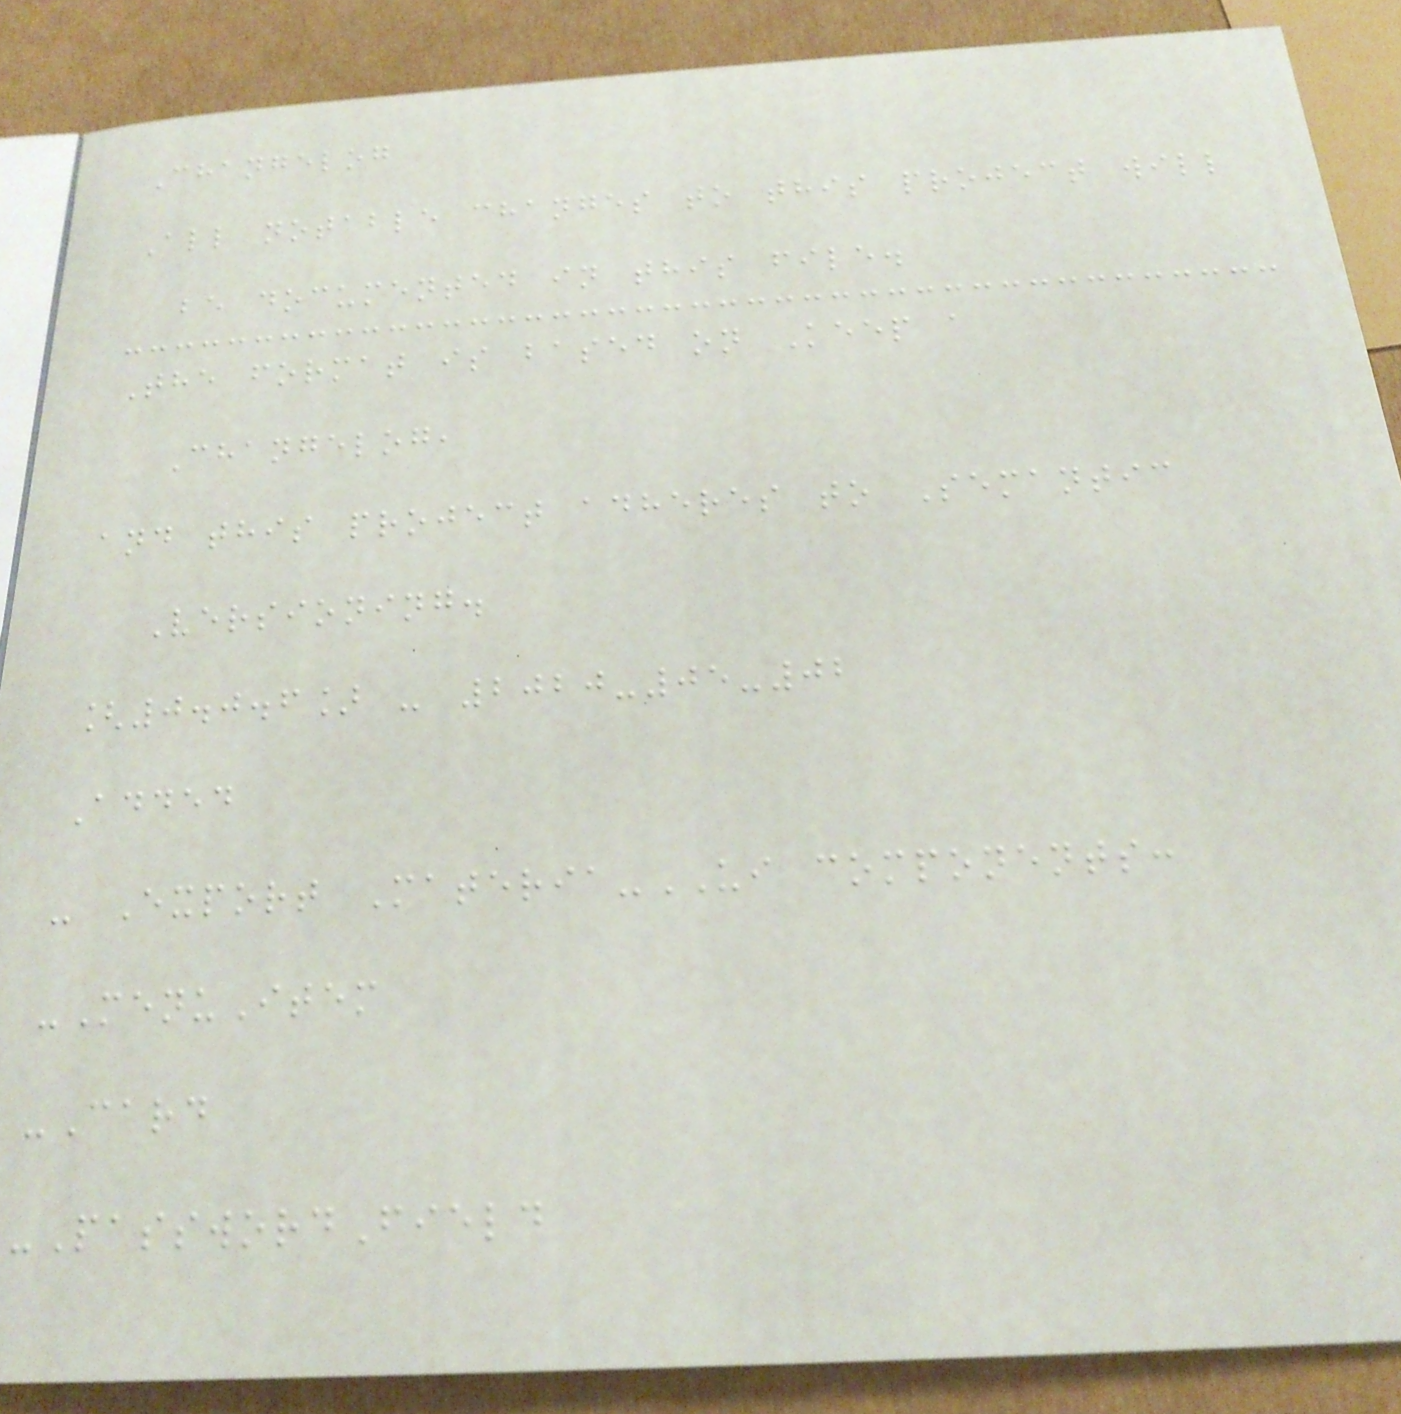Changelog
All notable changes to this project will
be documented in this file.
The format is based on Keep a
Changelog,
and this project adheres to Semantic
Versioning.
[0.0.6] - 2020-05-02
Added
- Export Materia-UI components:
-MenuItem
-Card
-PasswordField
